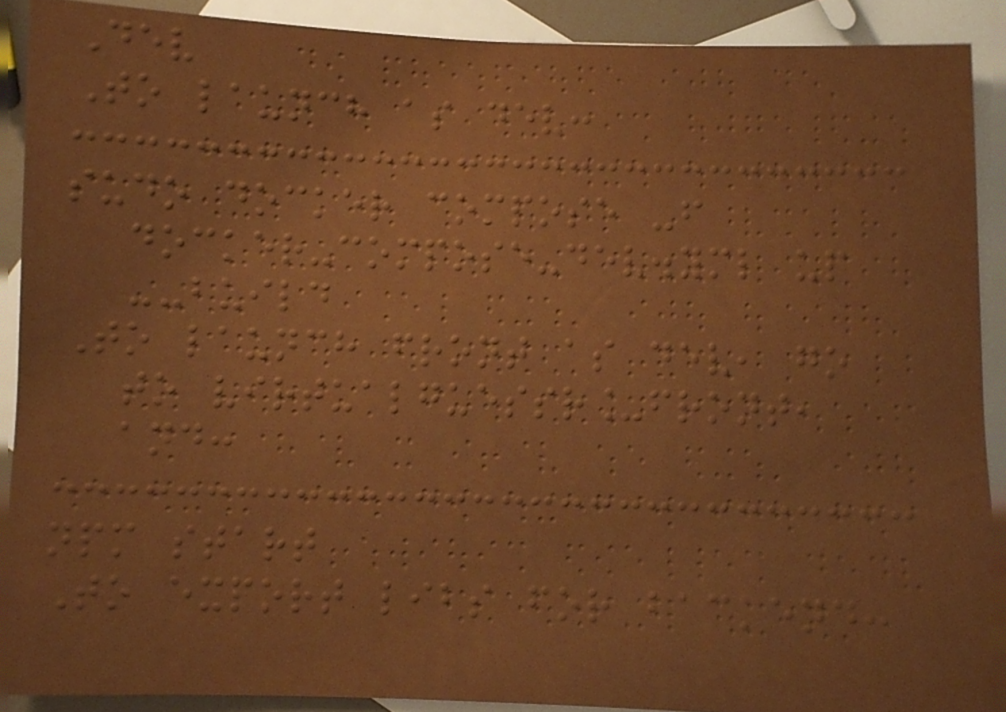Dev
To launch as dev:
sudo docker compose -f
docker-compose-dev.yml up
--build
To launch front as dev, go
to virtualguessr_front,
and:
npm start
To export libs for backend:
